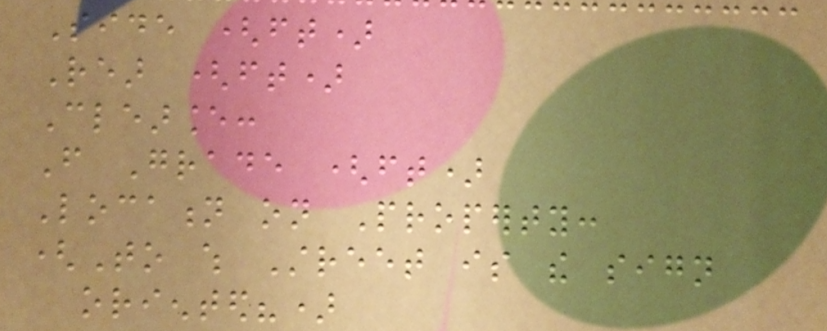Side (ft)
Rear (ft)
Clearance:
From Grade (ft)
Location on Property:
(To which Street is the sign
oriented?)
